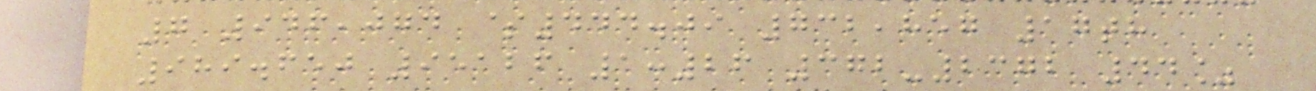7 946,074 $444.09 732,857 17th
989.650 95126 1:26 372-2372 44%
